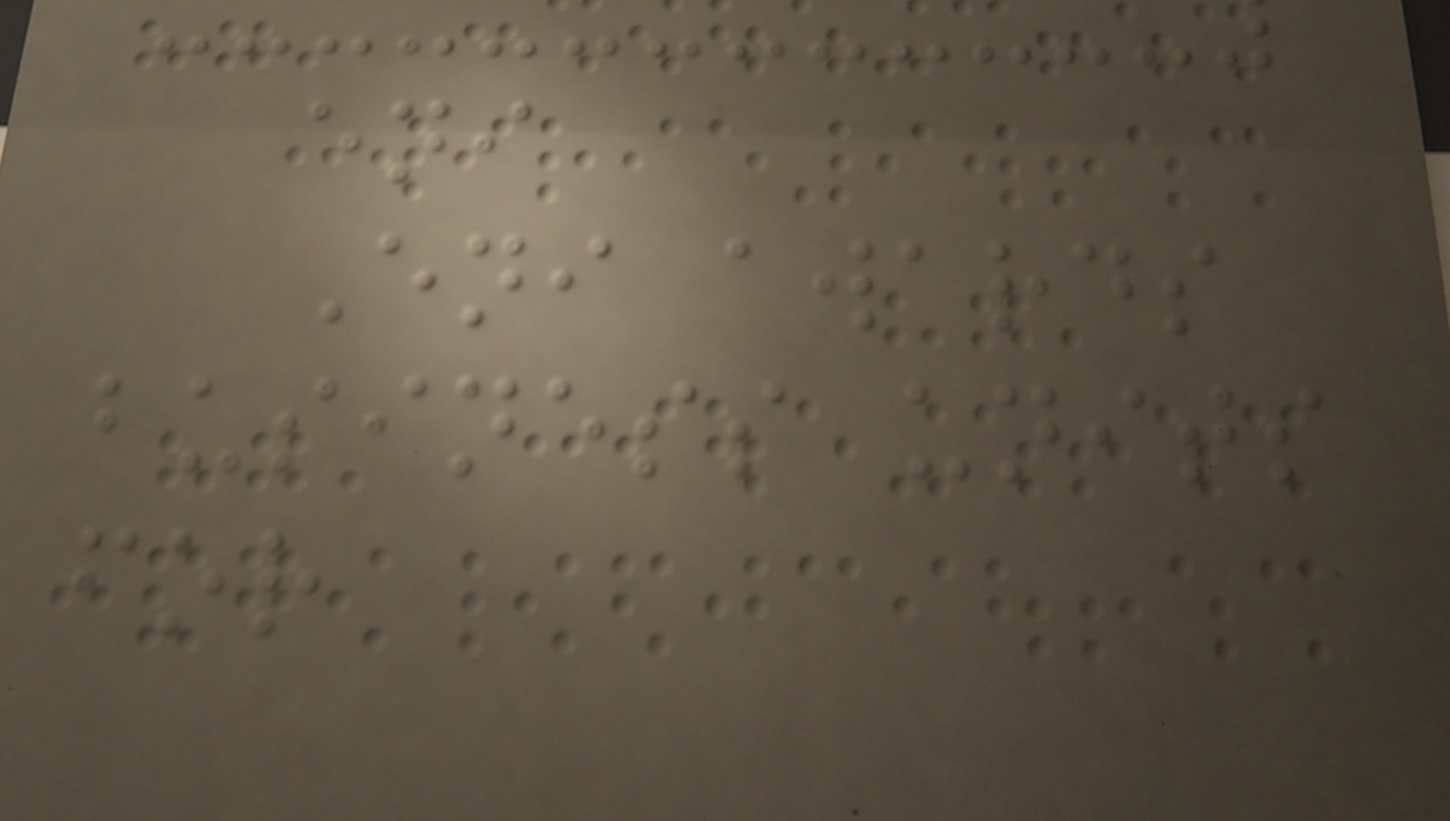eni
Eni awards
business units
for
